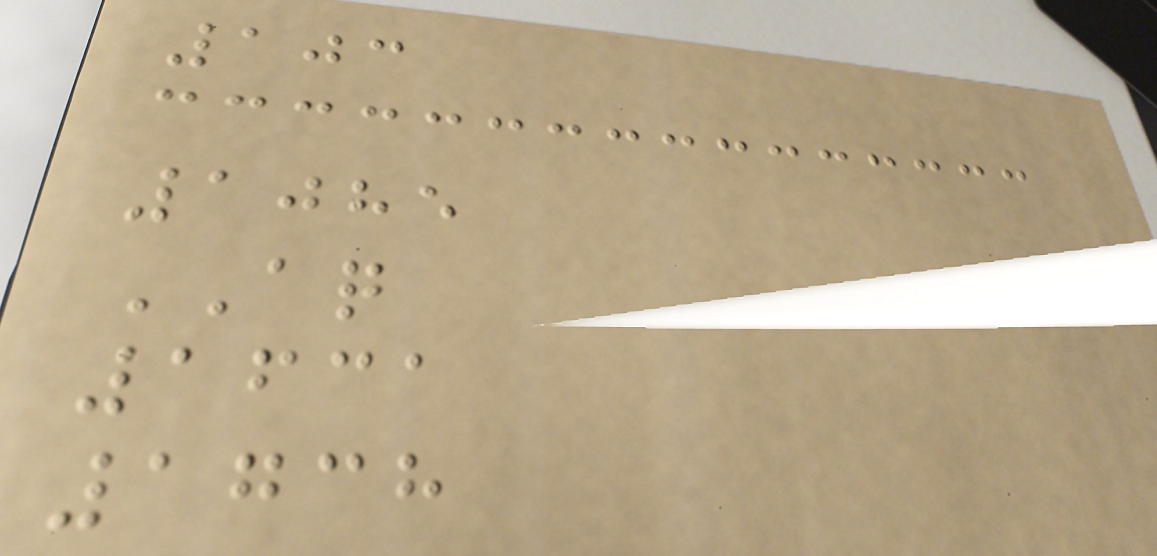103
1085
AQ
1631
1738
